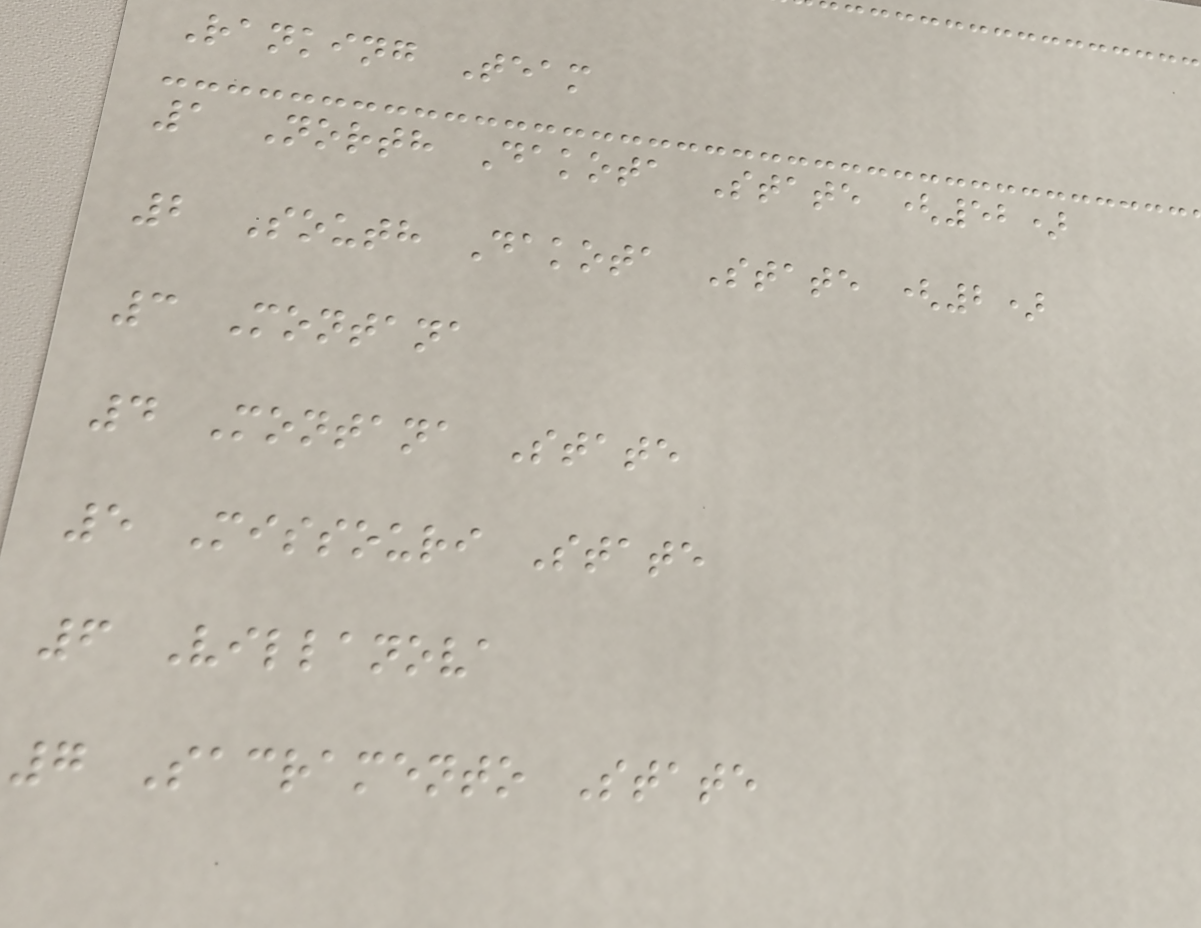Ranking Team
1 North Dakota State (52)
2 South Dakota State (2)
3 Montana
4 Montana State
5 Missouri State
6 Villanova
7 Sacramento State
